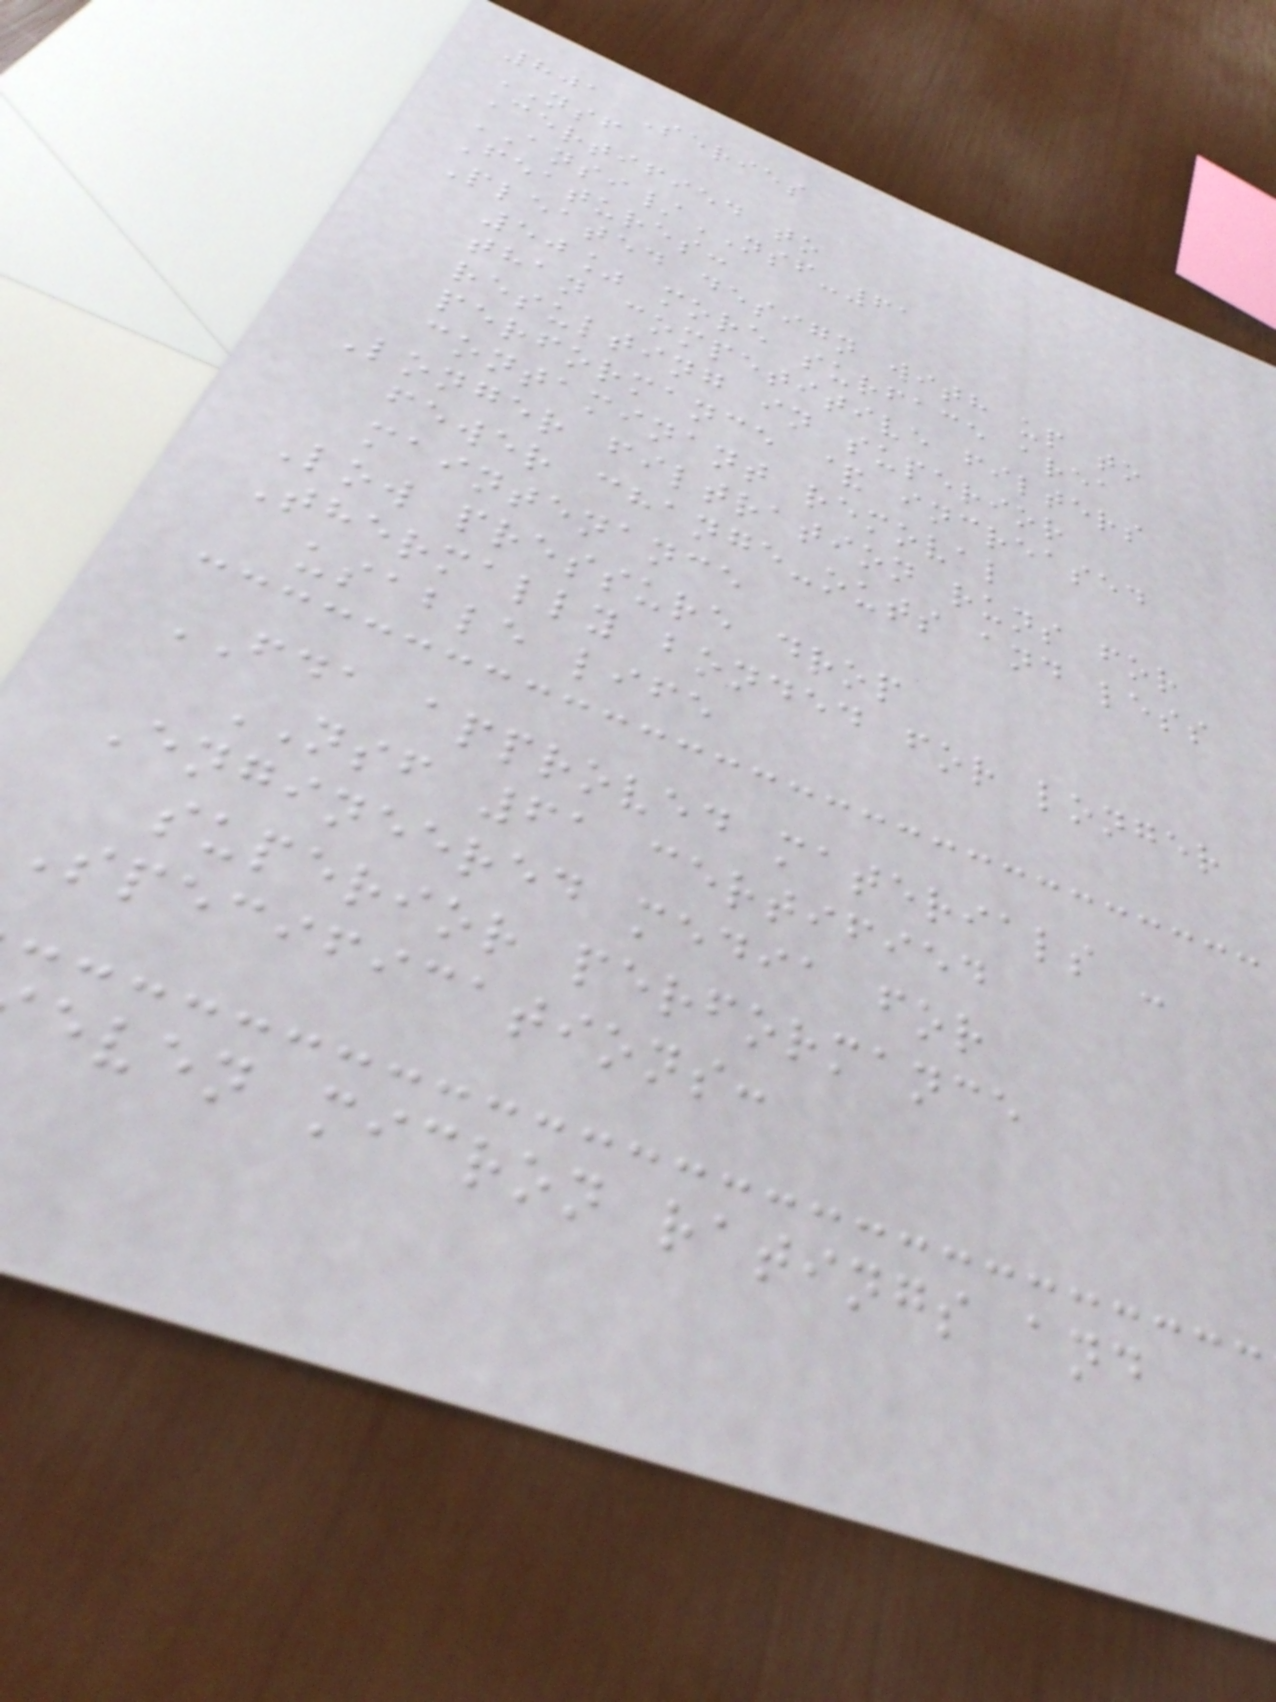801 Series
NSF
Certified to
ANSI/NSF-61
Features:
Pleated design with up to
50% more surface area
than competitive filters
resulting in superior
performance & increased
contaminant removal
Longer filtration runs for
fewer change-outs and less
maintenance
Low pressure drop
Thermally bonded for longer
usable life
FDA approved materials -
NSF 61 certified
Engineered media for
superior performance
Specifications:
even micron ratings and
